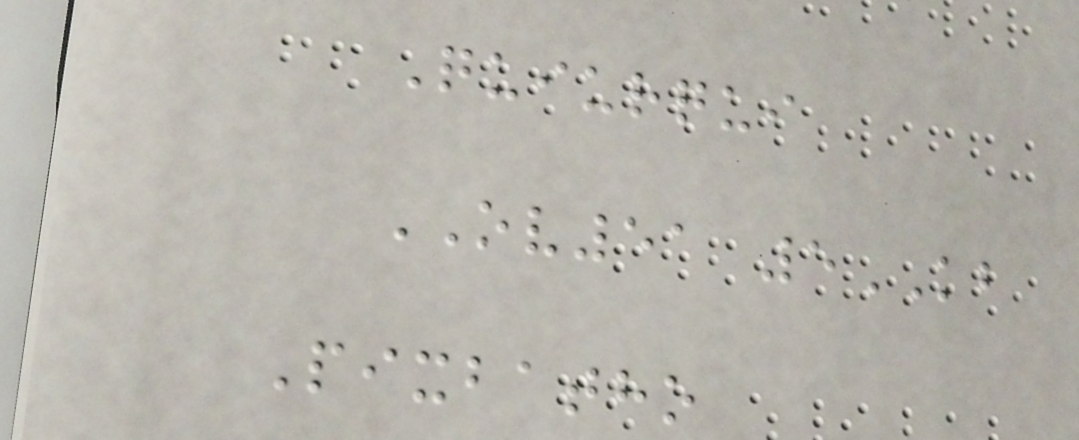Quiurqui
OV51 5KB
Pixbatho
